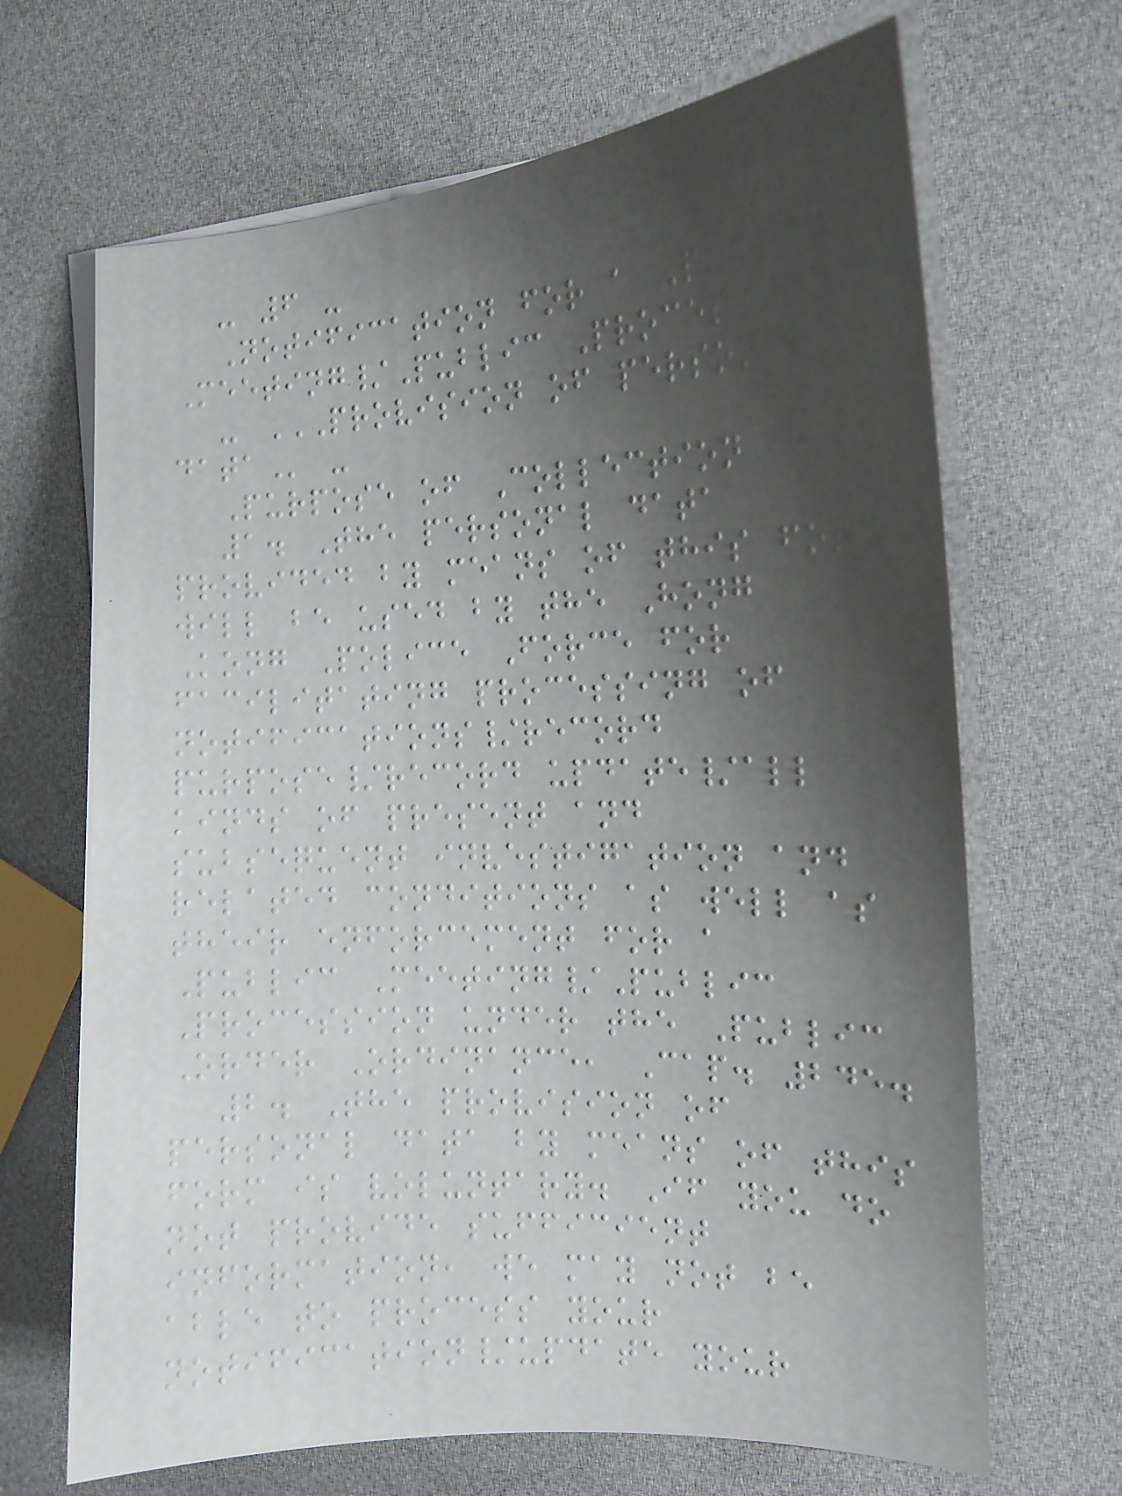- 6 -
Notification for a Public
Meeting/Public Procession
- PROVISION OF PERSONAL
DATA -
Purpose of Collection
1. The personal data
provided by means of this form
will be used by the Hong
Kong Police Force for
facilitating processing of
notifications/record
purpose/record update/all
kinds of present and
subsequent investigation and
related conditions as well as
their enforcement for a
Public Meeting/Public
Procession under the Public
Order Ordinance, Cap. 245.
2. The provision of
personal data by means of this
form is voluntary. If you do
not provide sufficient
information, we may not be
able to process your
notification/update your
